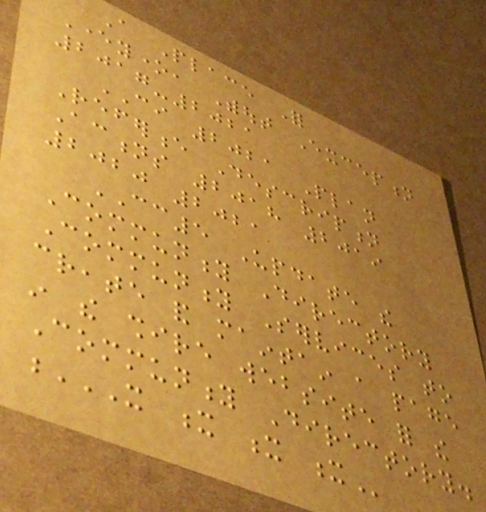A Place For
Everyone, Without Exception
2017-2021
CI 2021 Plan
Reference Description
Actions 2018 2019
2020 2021
CC5 Update the
Community Directory
Community Services to
create and maintain a page
in the shire website for the
Community Directory.
X X X X
